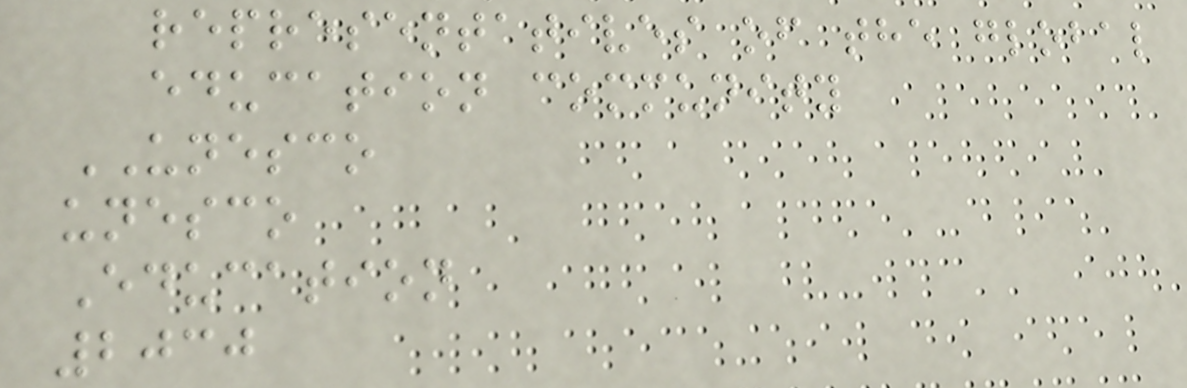representatives of the global
education community
UNESCO
unesco
Education
2030
